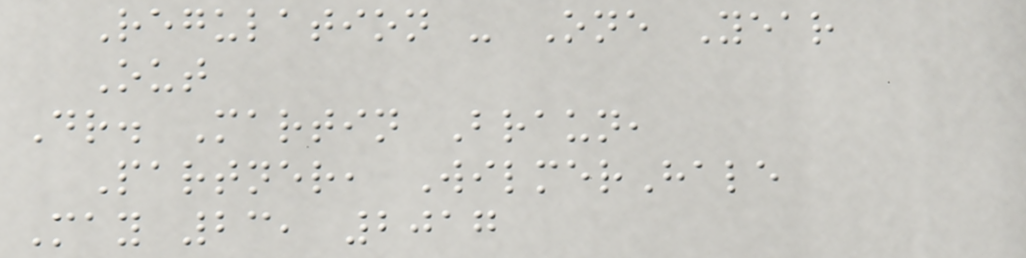Regulation - One Year
Out
Dr. Martin Braun,
Partner, WilmerHale
May 23, 2017
